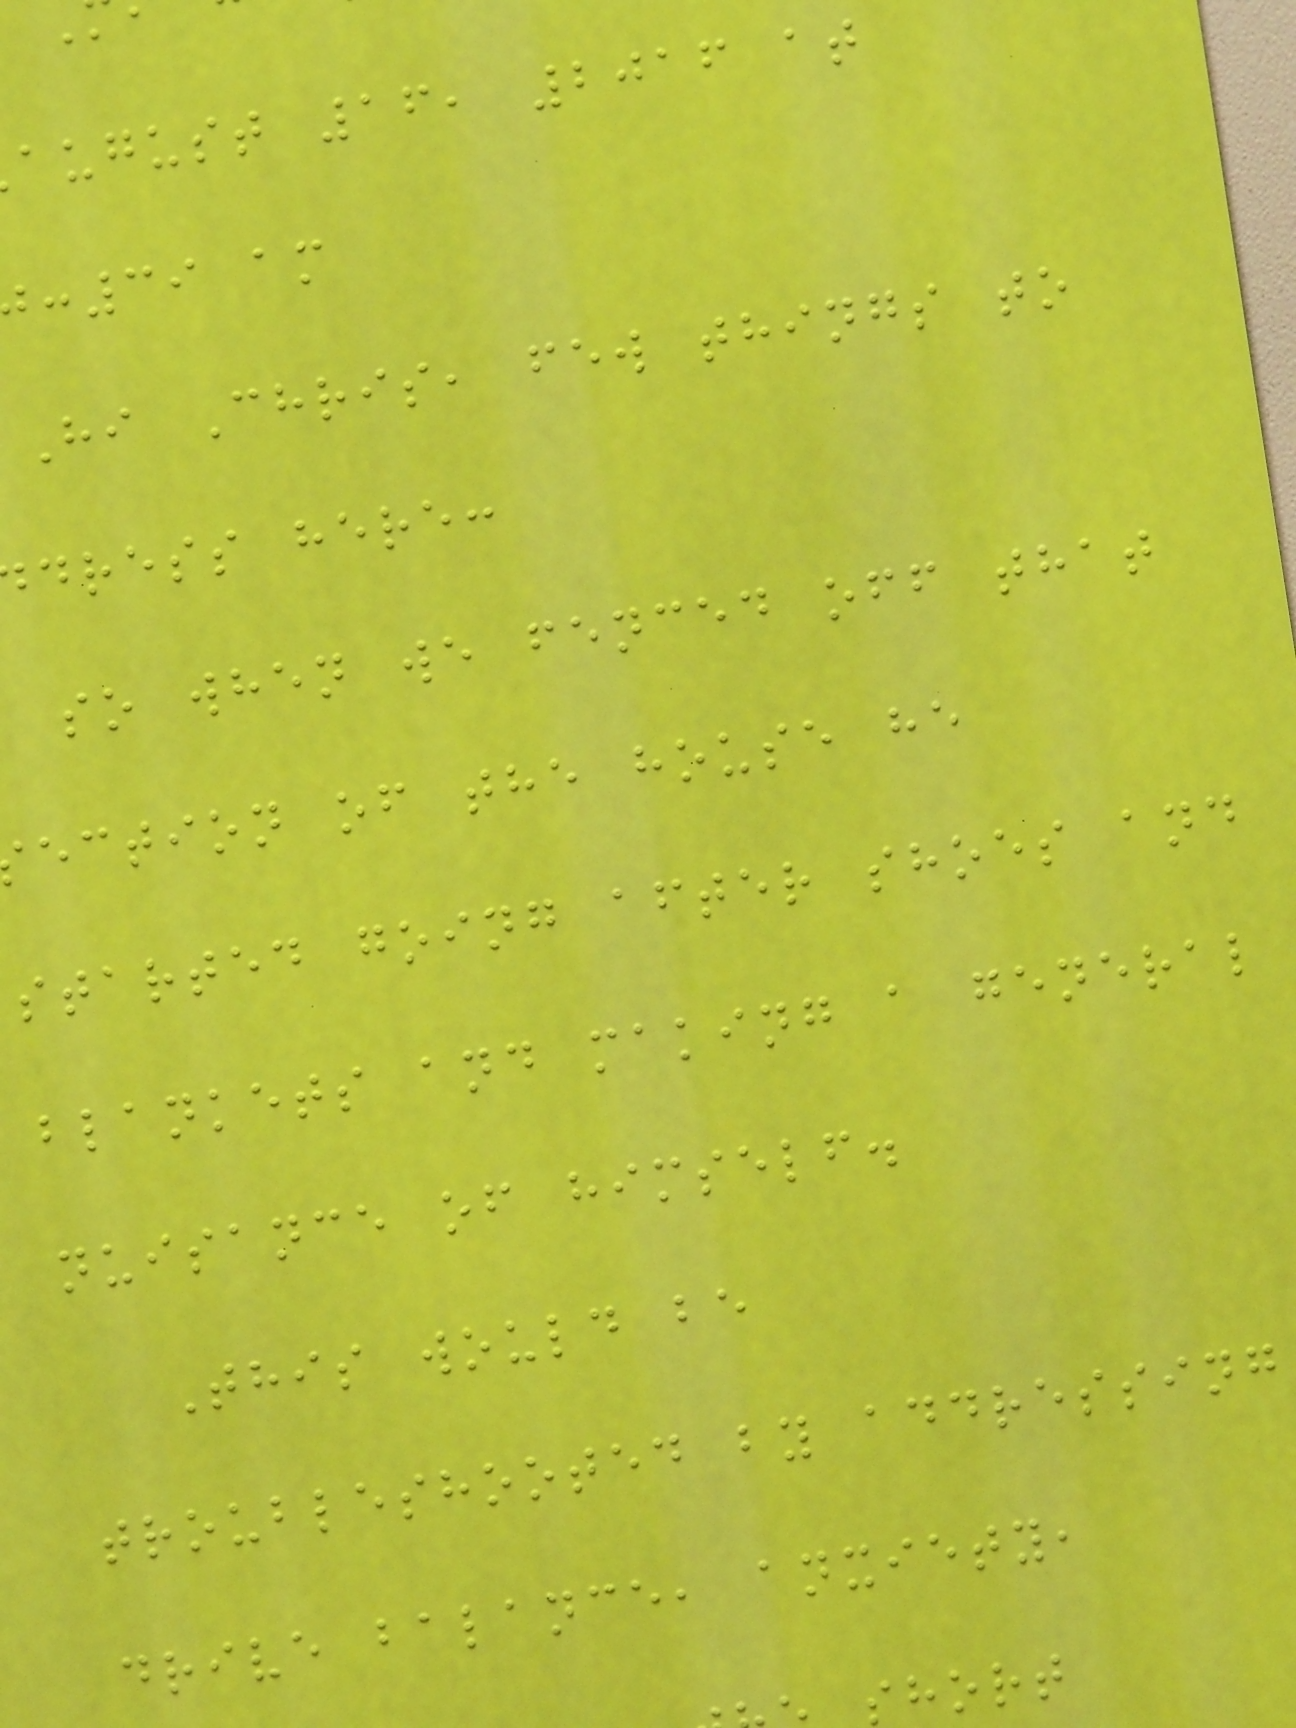august 16, 2016 at
:39 am
Hi Chris, few things to
dress here:
so when we fenced off that
ection of the house he
started going after shoes and
blankets and making a general
nuisance of himself.
This would be
troubleshooted by addressing
drive balance, anxiety,
